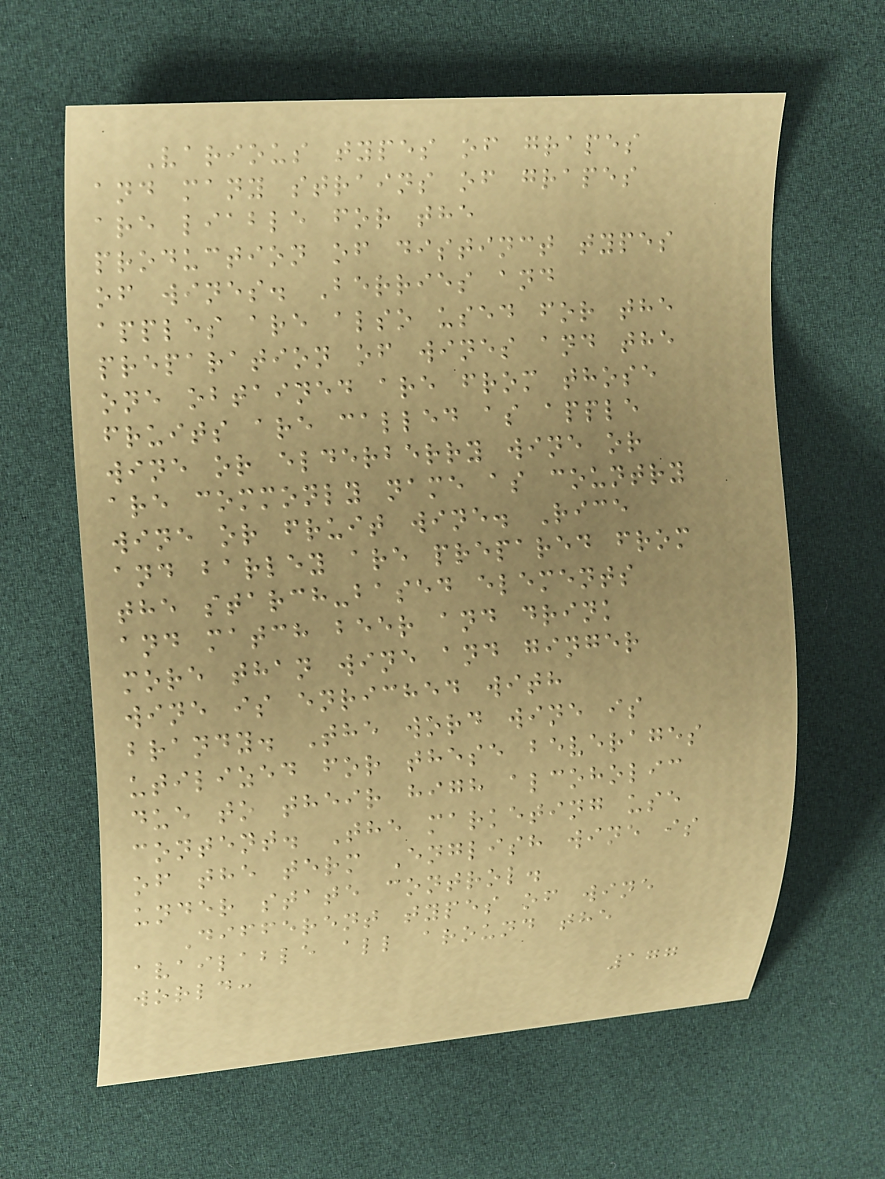Various types of grapes
and many strains of grapes
are liable for the
production of distinct types
of wines. Berries and
apples are also used for the
preparation of wines and the
one obtained are from those
fruits are called as apple
wine or elderberry wine or
are commonly name as country
wine or fruit wine. Rice
and barley are prepared from
the starch-based elements
and match beer and drink
more than wine and ginger
wine is enriched with
brandy. The word wine is
utilized for these beverages
due to their high alcoholic
content. The marketing use
of the term English wine is
under state control.
Different types of wine
available all around the
world:
177
